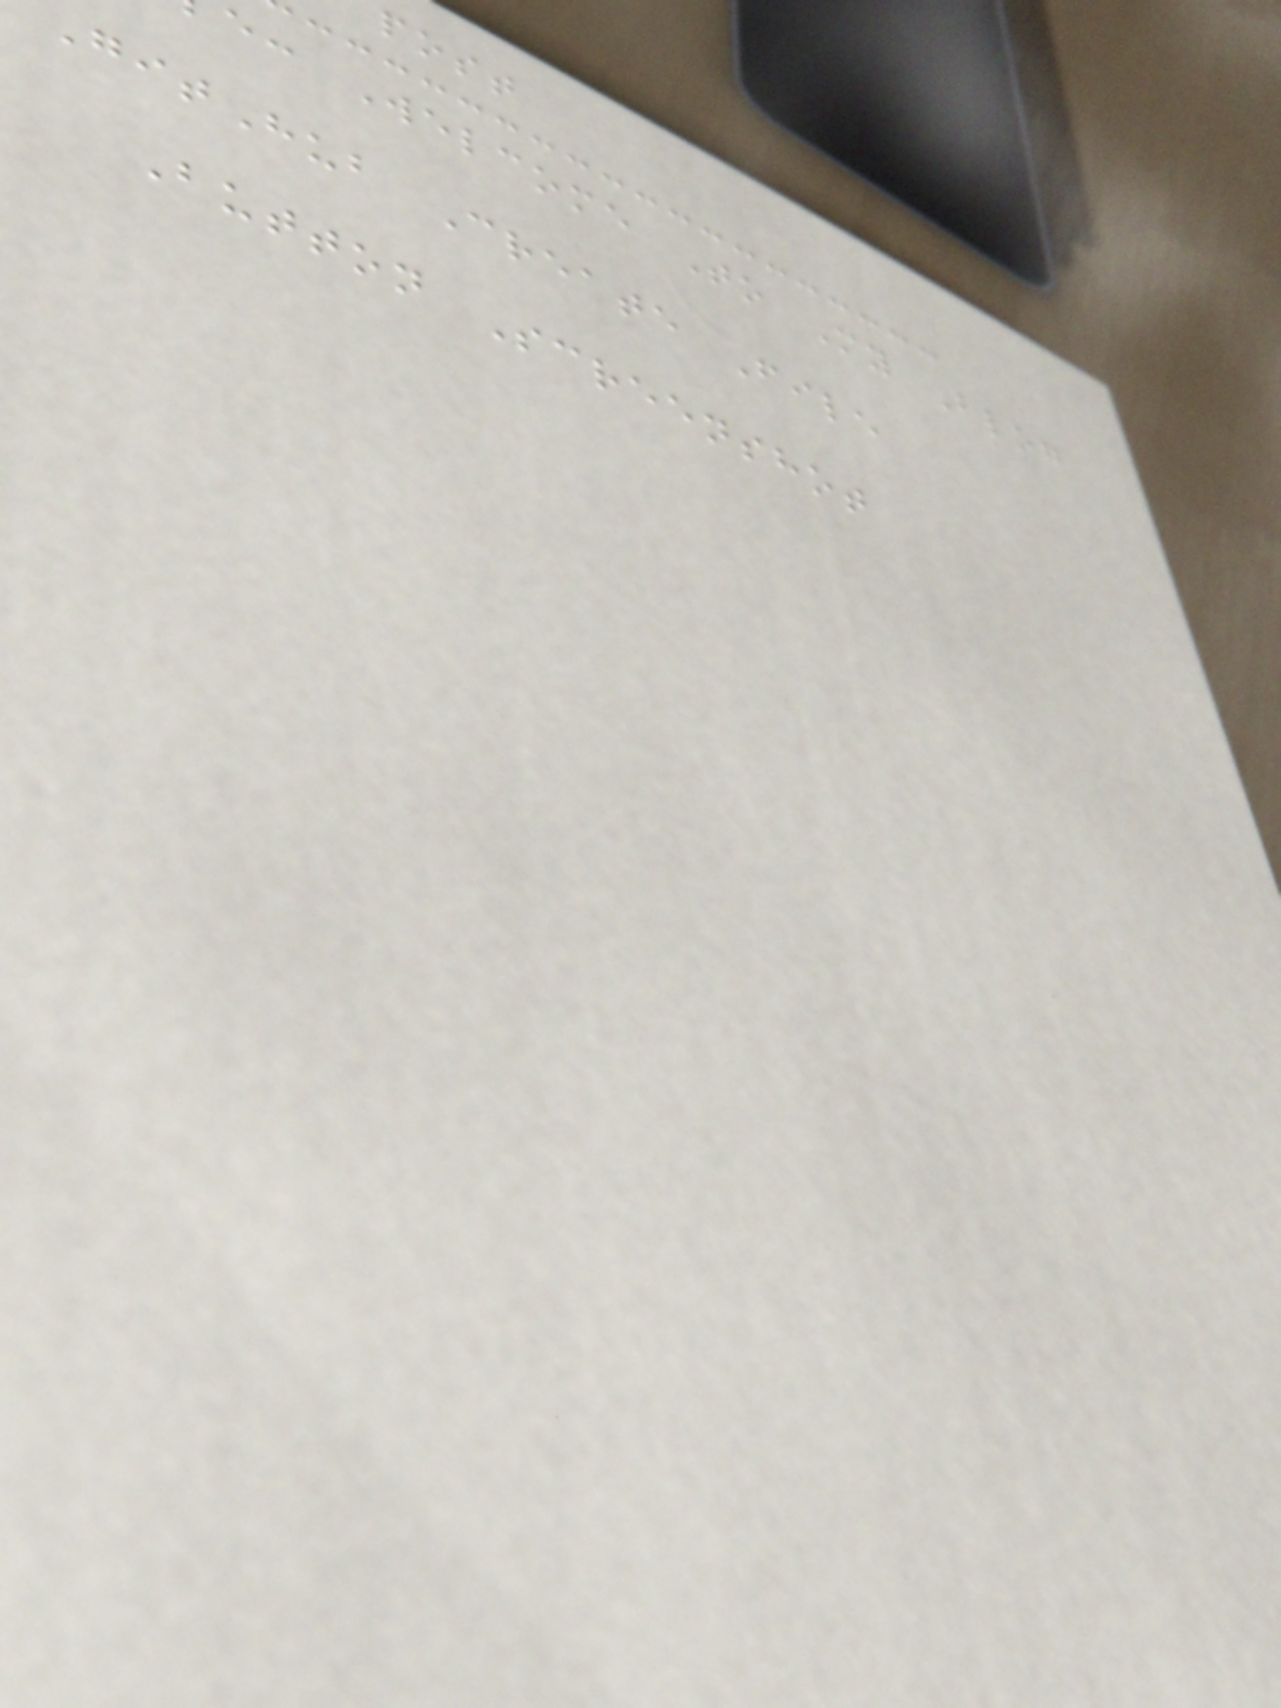post
e: Welcome To My Blog
GitHub Create File
Button Screenshot
